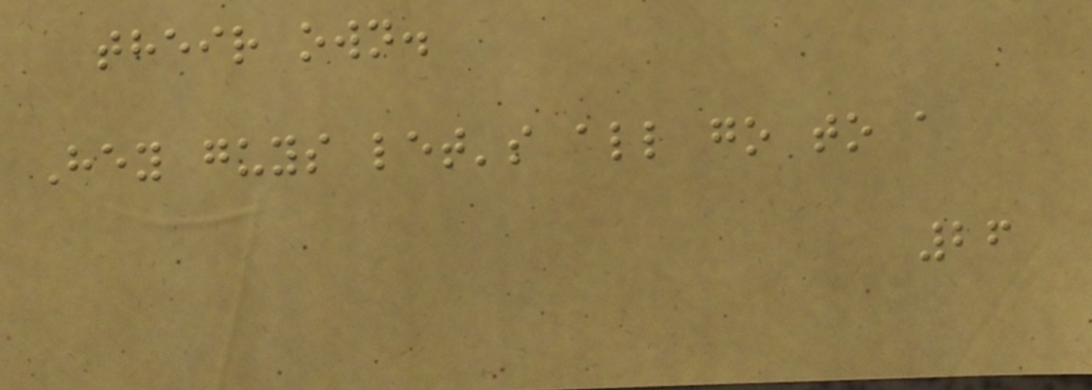their own.
Hey guys let's all go to a
26
